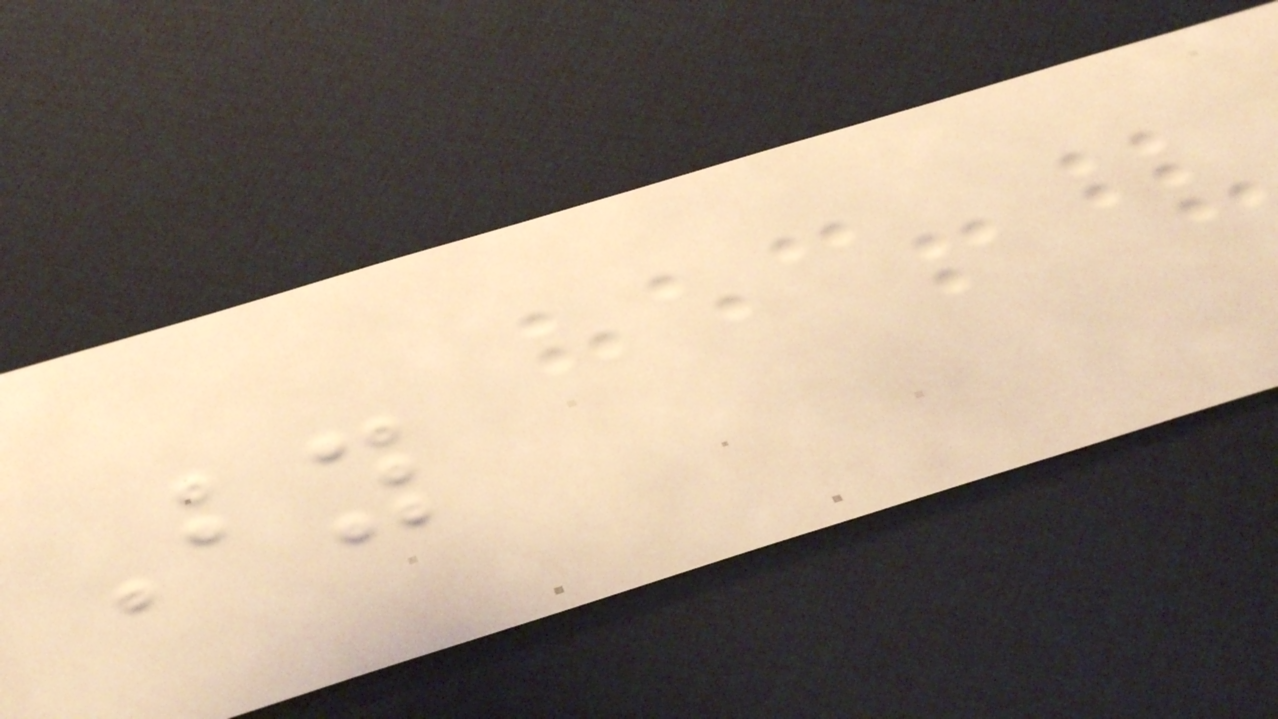By
